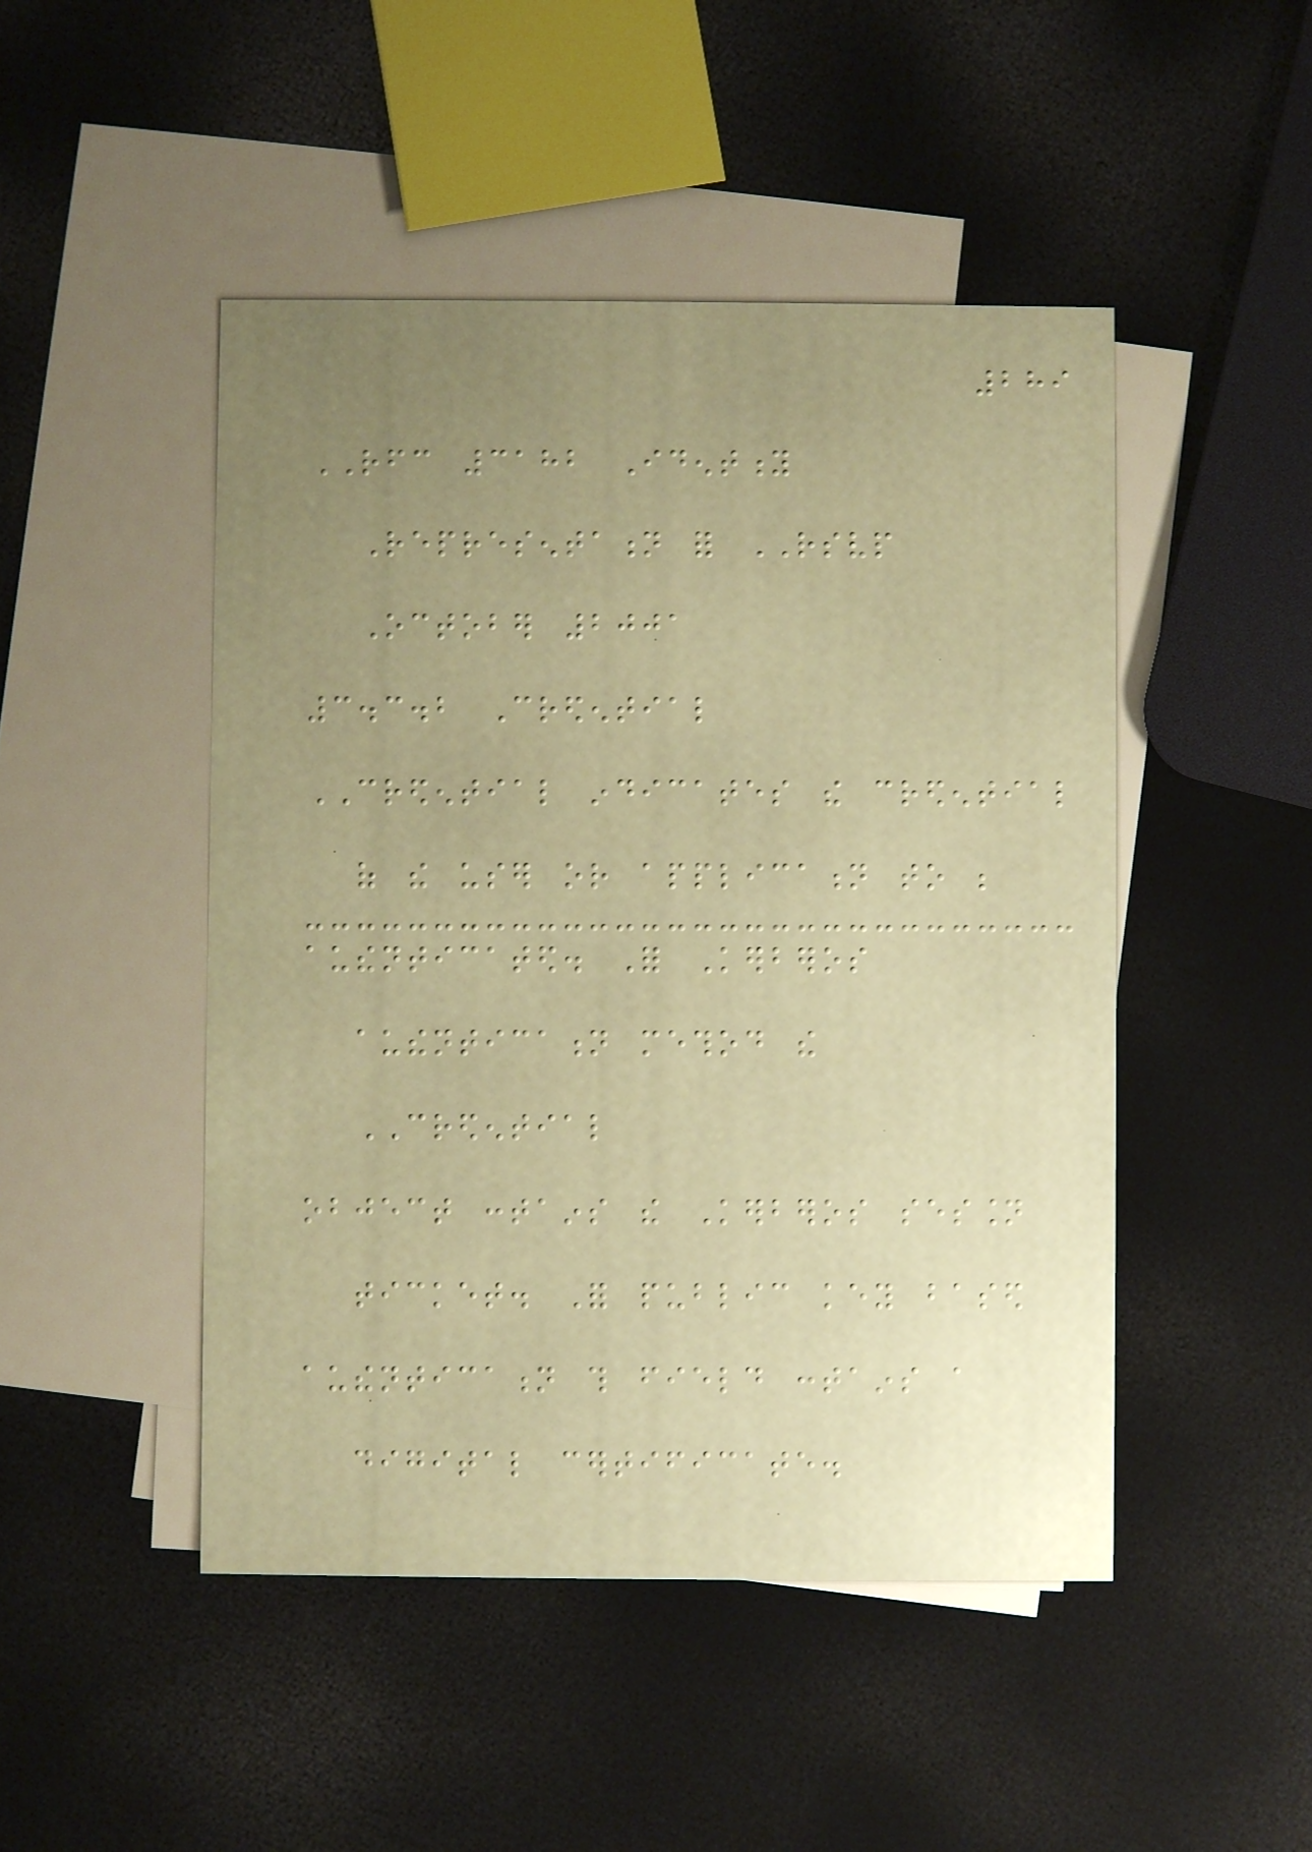289
RFC 3182 Identity
Representation for RSVP
October 2001
3.3.2 Credential
CREDENTIAL indicates the credential
of the user or application to be
authenticated. For Kerberos
authentication method the
CREDENTIAL
object contains the Kerberos session
ticket. For public key based
authentication this field contains a
digital certificate.
